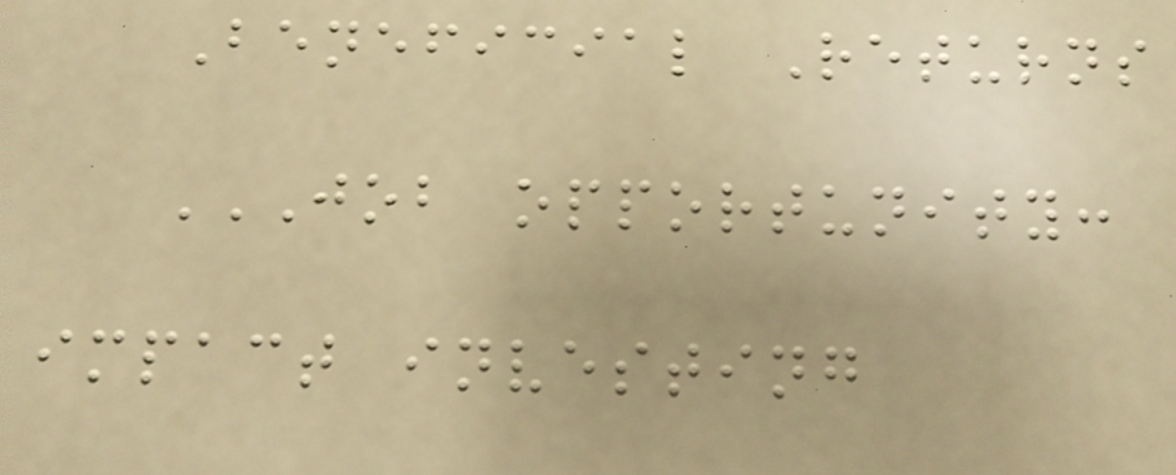Beneficial Returns
JOB OPPORTUNITY:
IMPACT INVESTING
